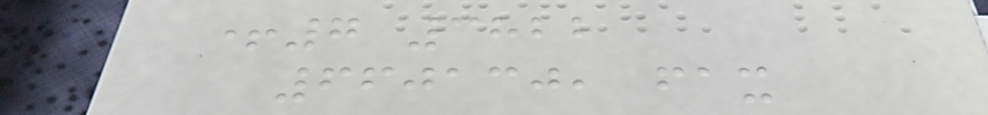+7 3822
660130, fax
